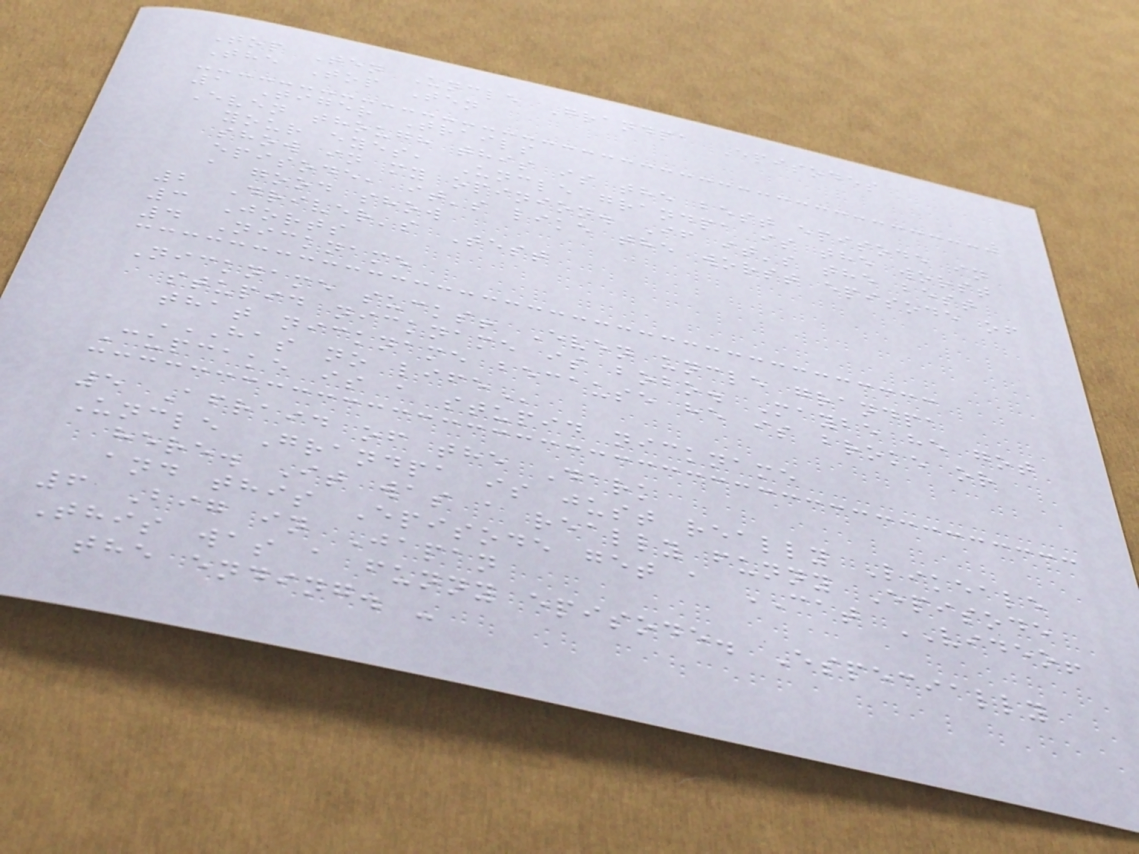Top Ten Uncle Grandpa Episodes
The Top Ten
1 Tiger Trails
Even though this is the best episode in
your eyes, Uncle grandpa is the worst
show in my opinion. If it's the best
episode, it's like the worst episode of
a good show
2 Driver's Test
3 Jorts
4 Nickname
Nickname sucks! Even uncle grandpa
stupid nickname is bobo. Maybe he got
that nickname because he is broke or
HAS NO LIFE
Cupcake is a stupid nickname
5 Afraid of the Dark
Uncle Grandpa is just really Likeale
here. It was a really funny Episode
and this Episode get a CAT VIDEO!
6 Big in Japan
This was a funny episode. Especially
the ending. -
